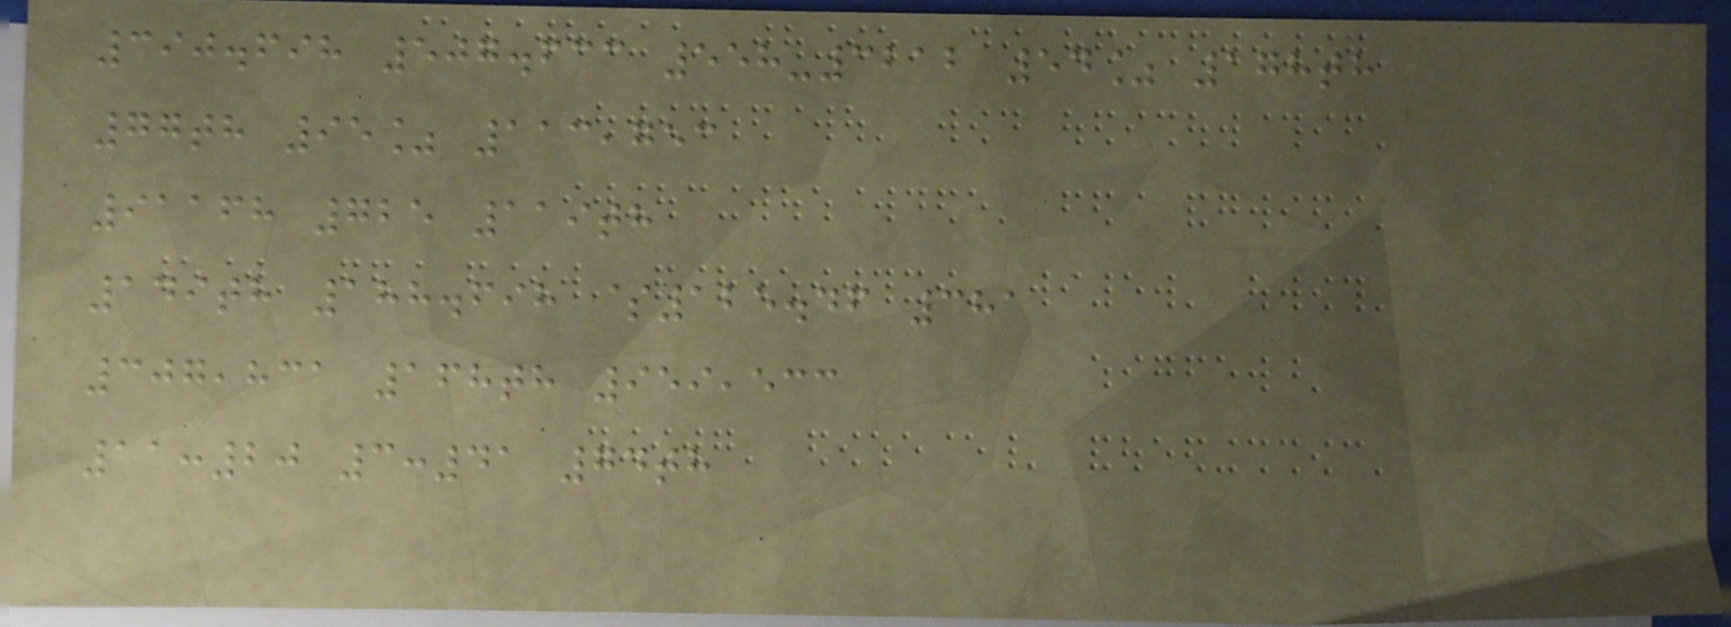390.698 507.633 558-3212 54% 178th
77th 95% 113,753
91168 725 119th
149th 188.698 $125.46 381
307,831 168th 959,533
11:20 3:41 74th
